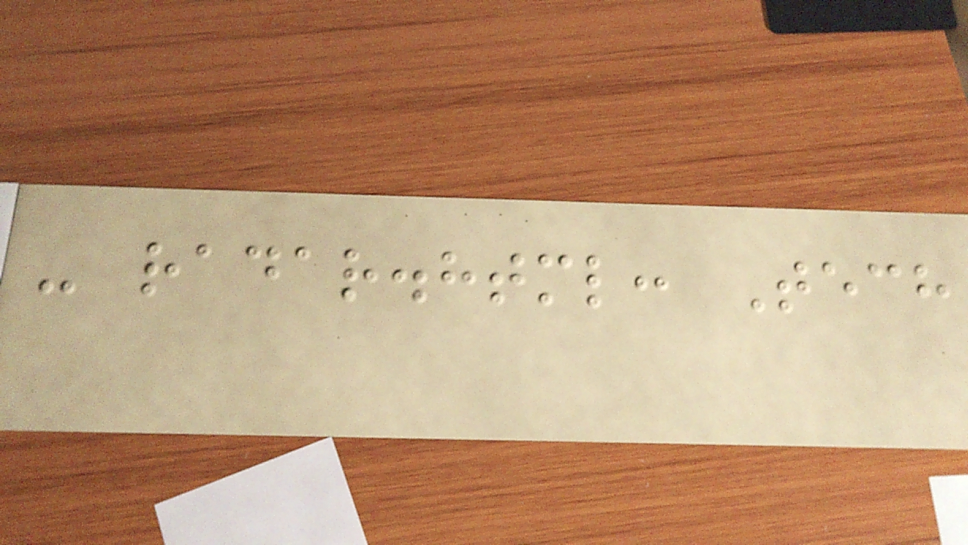- radar.html: Tech
